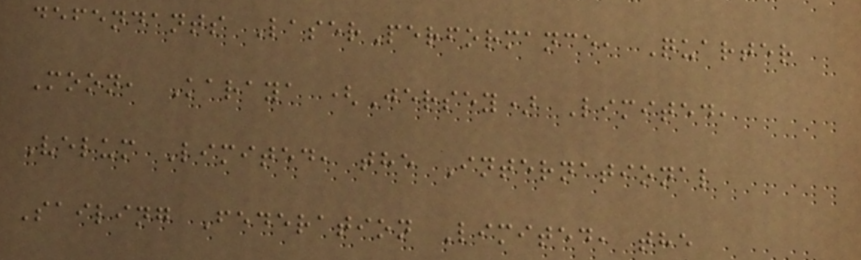defendants LaserPerformance, Quarter
Moon, Karaya (Jersey) Limited,
Velum Limited, the International
Sailing Federation Limited, the
